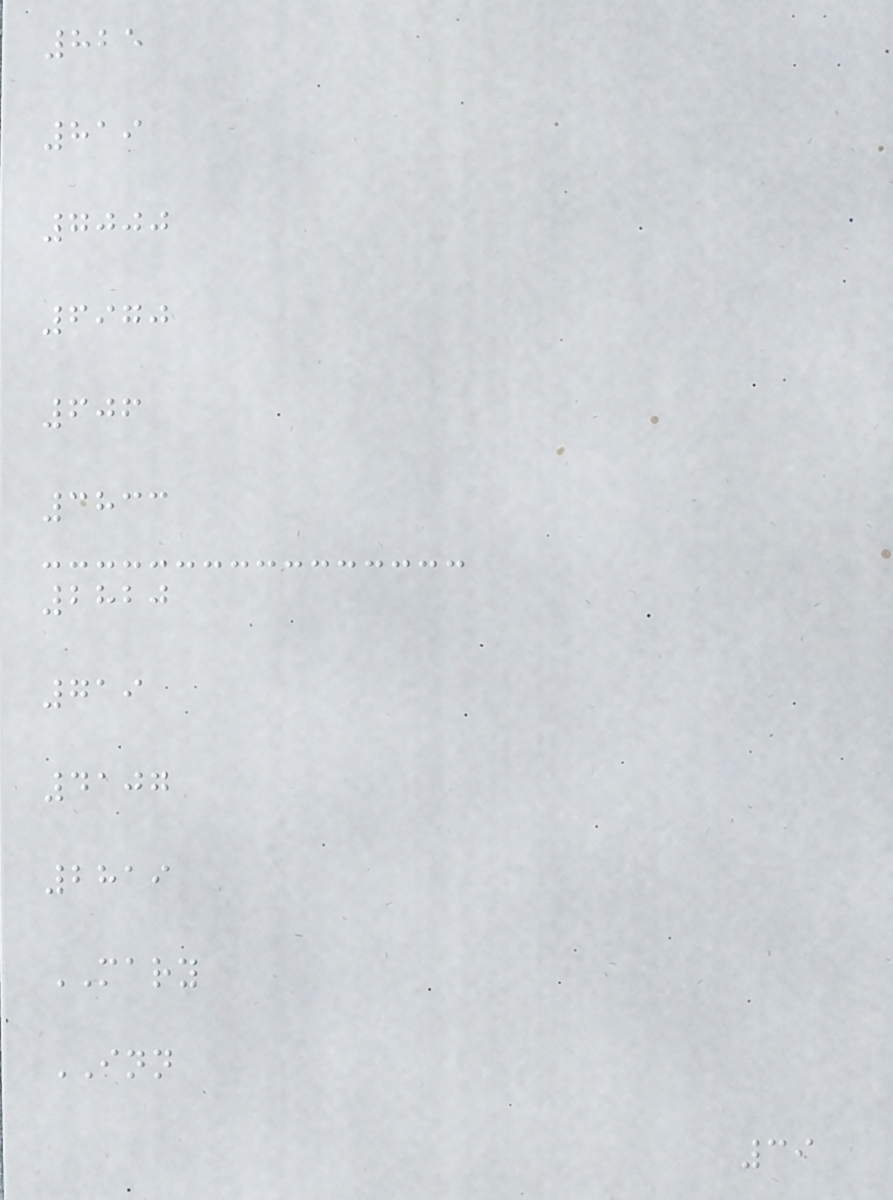825
819
7000
6970
606
3833
2820
719
4107
2819
MARY
INN
39
